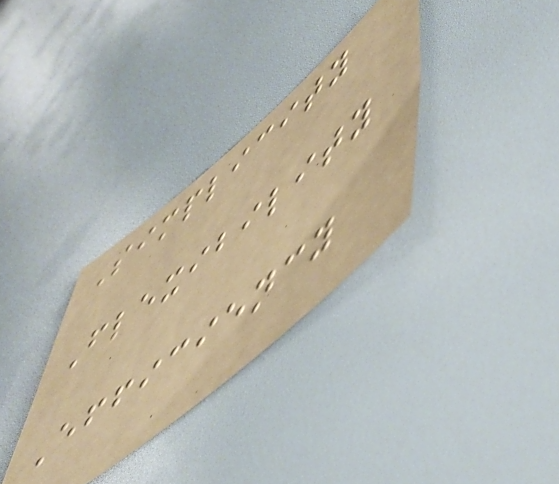Simplicity
Flexibility
Efficiency
